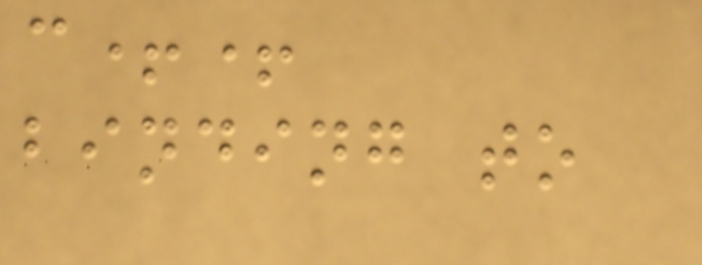c++
binding to
